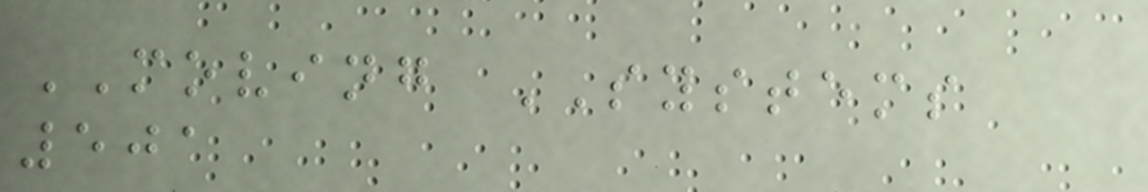MOVING SYSTEMS
501
